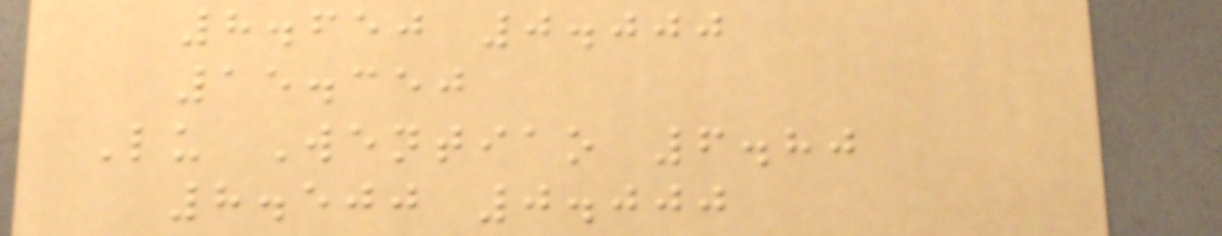8.650 0.000
15.350
Lu Wentiao 6.80
8.500 0.000
